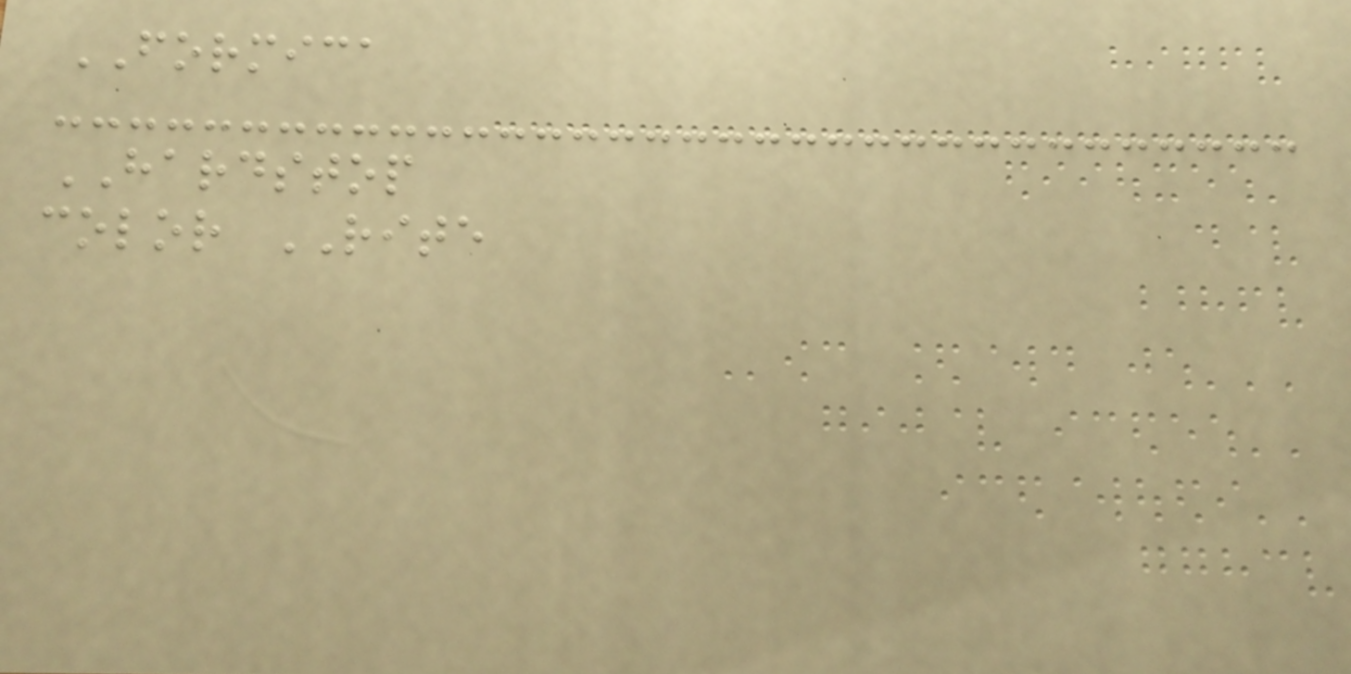FORMICA
HARDSTOP
color RITE
